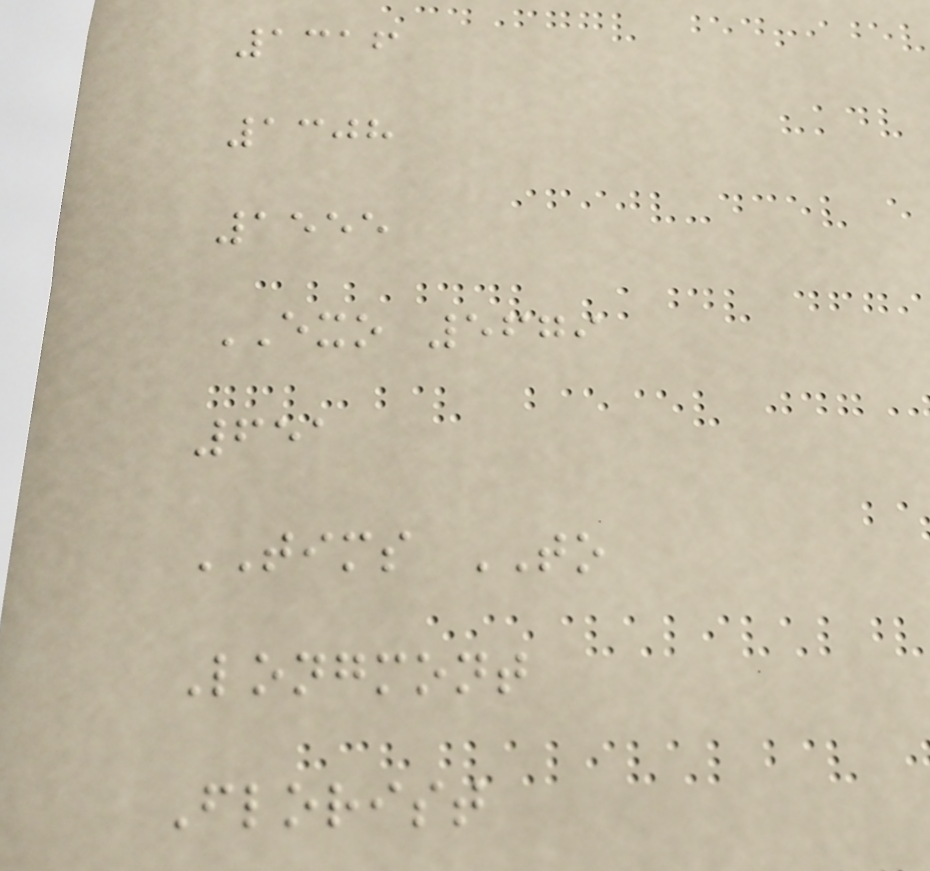1316
1308
1555
EXO 5679
651
TIMS TO
Longmont
Florist
